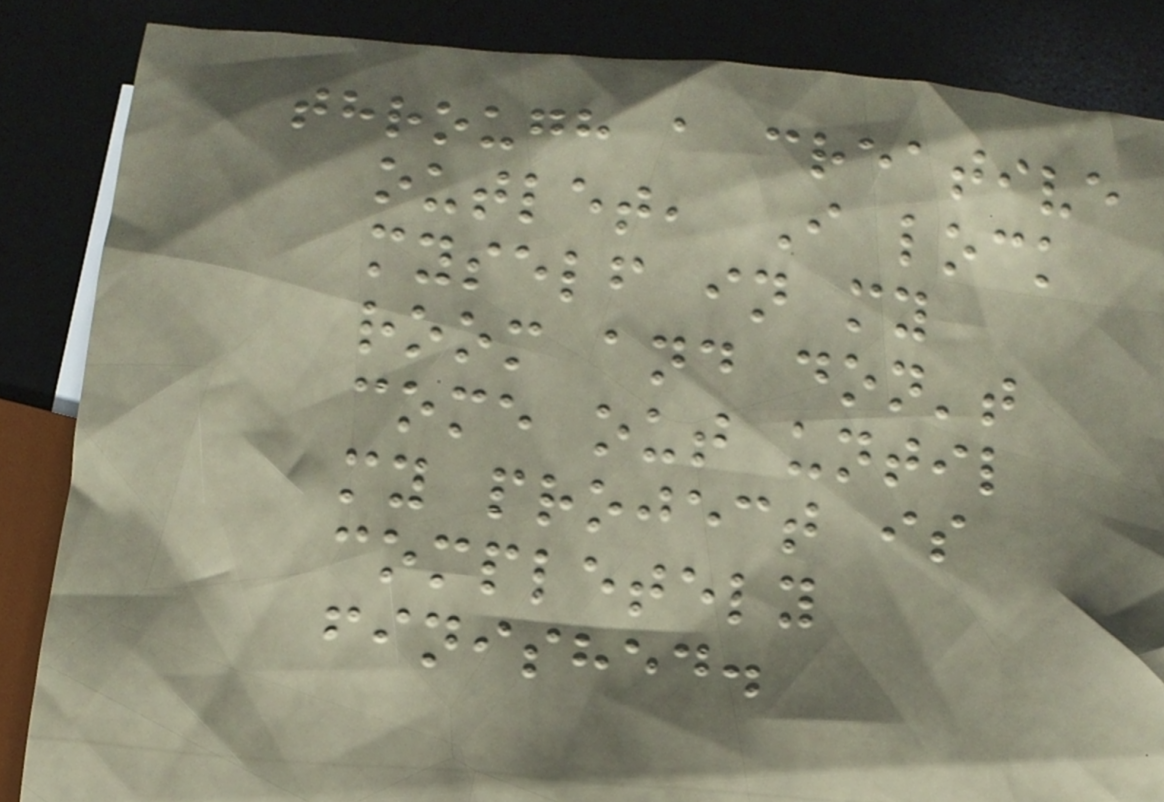through a creative
outlet, I lock
myself in my
room and don't
come out until
my project is
completely
finished.
